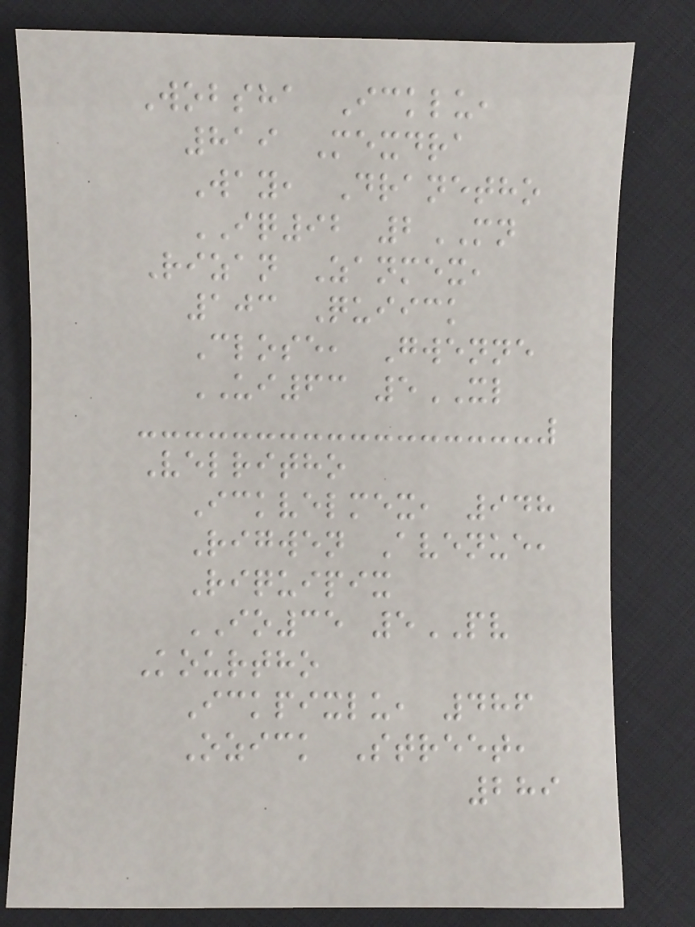Wobsha Icklu,
819 Mexdra
Way, Dranetho
IQ92 2MN
Rizan Zanmex,
103 Quiick
Close, Gwenne
UI63 5XL
Velritho
Ickvelmex, 948
Rigwen Avenue,
Riquipix
IO35 5PV
Kourtho
Ickpixlu, 486
Ozick Street,
289
